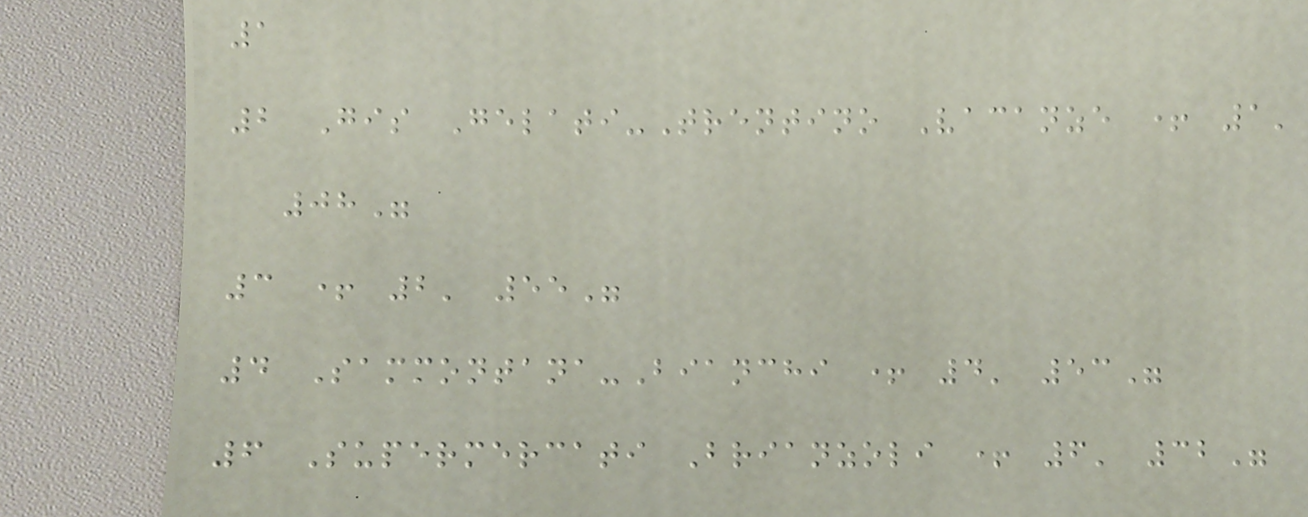1
2 Gis Gelati-Trentino Vacanze + 1'
08"
3 + 2' 55"
4 Sammontana-Bianchi + 4' 53"
6 Supermercati Brianzoli + 6' 32"
